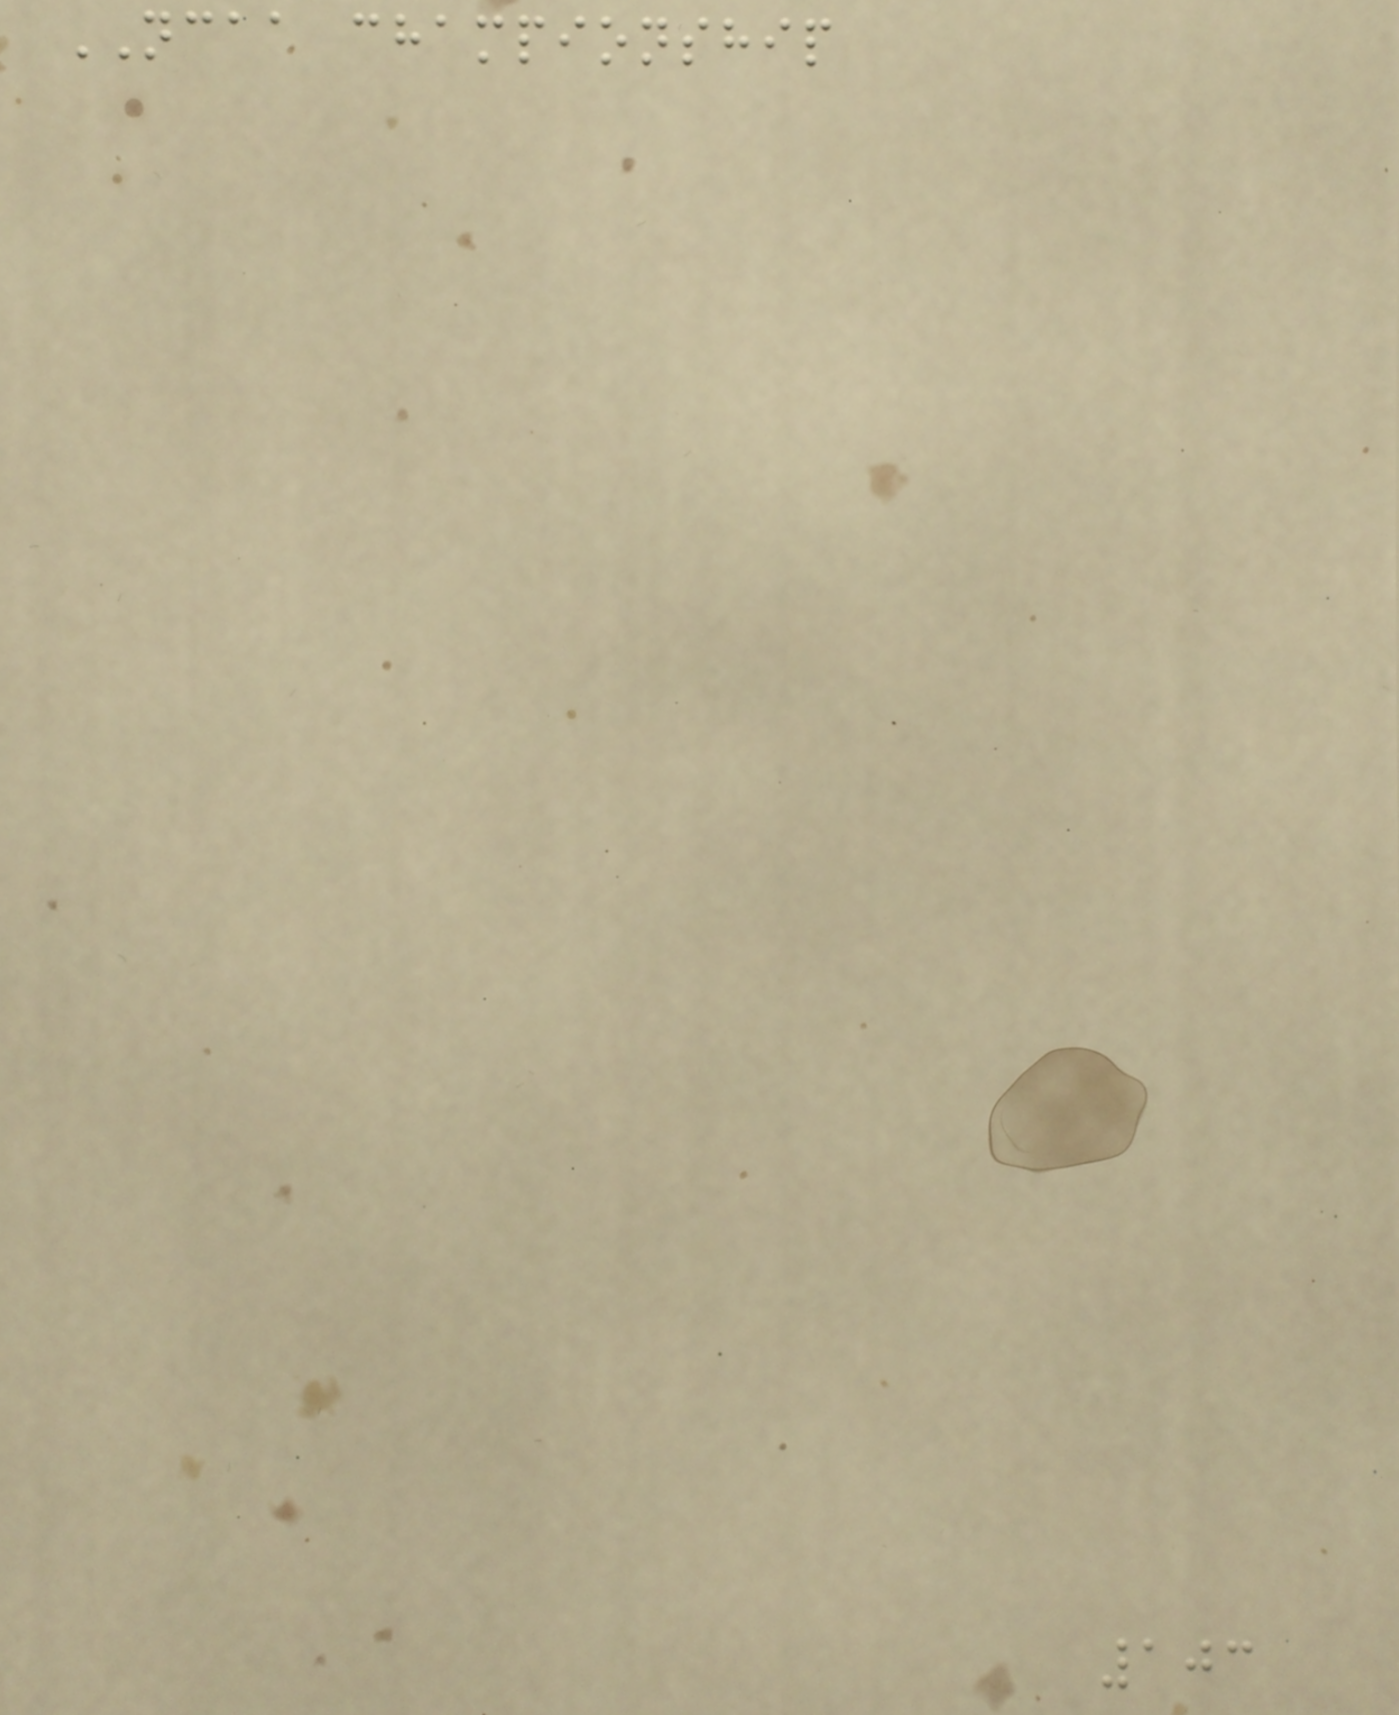NCAA championship
103
